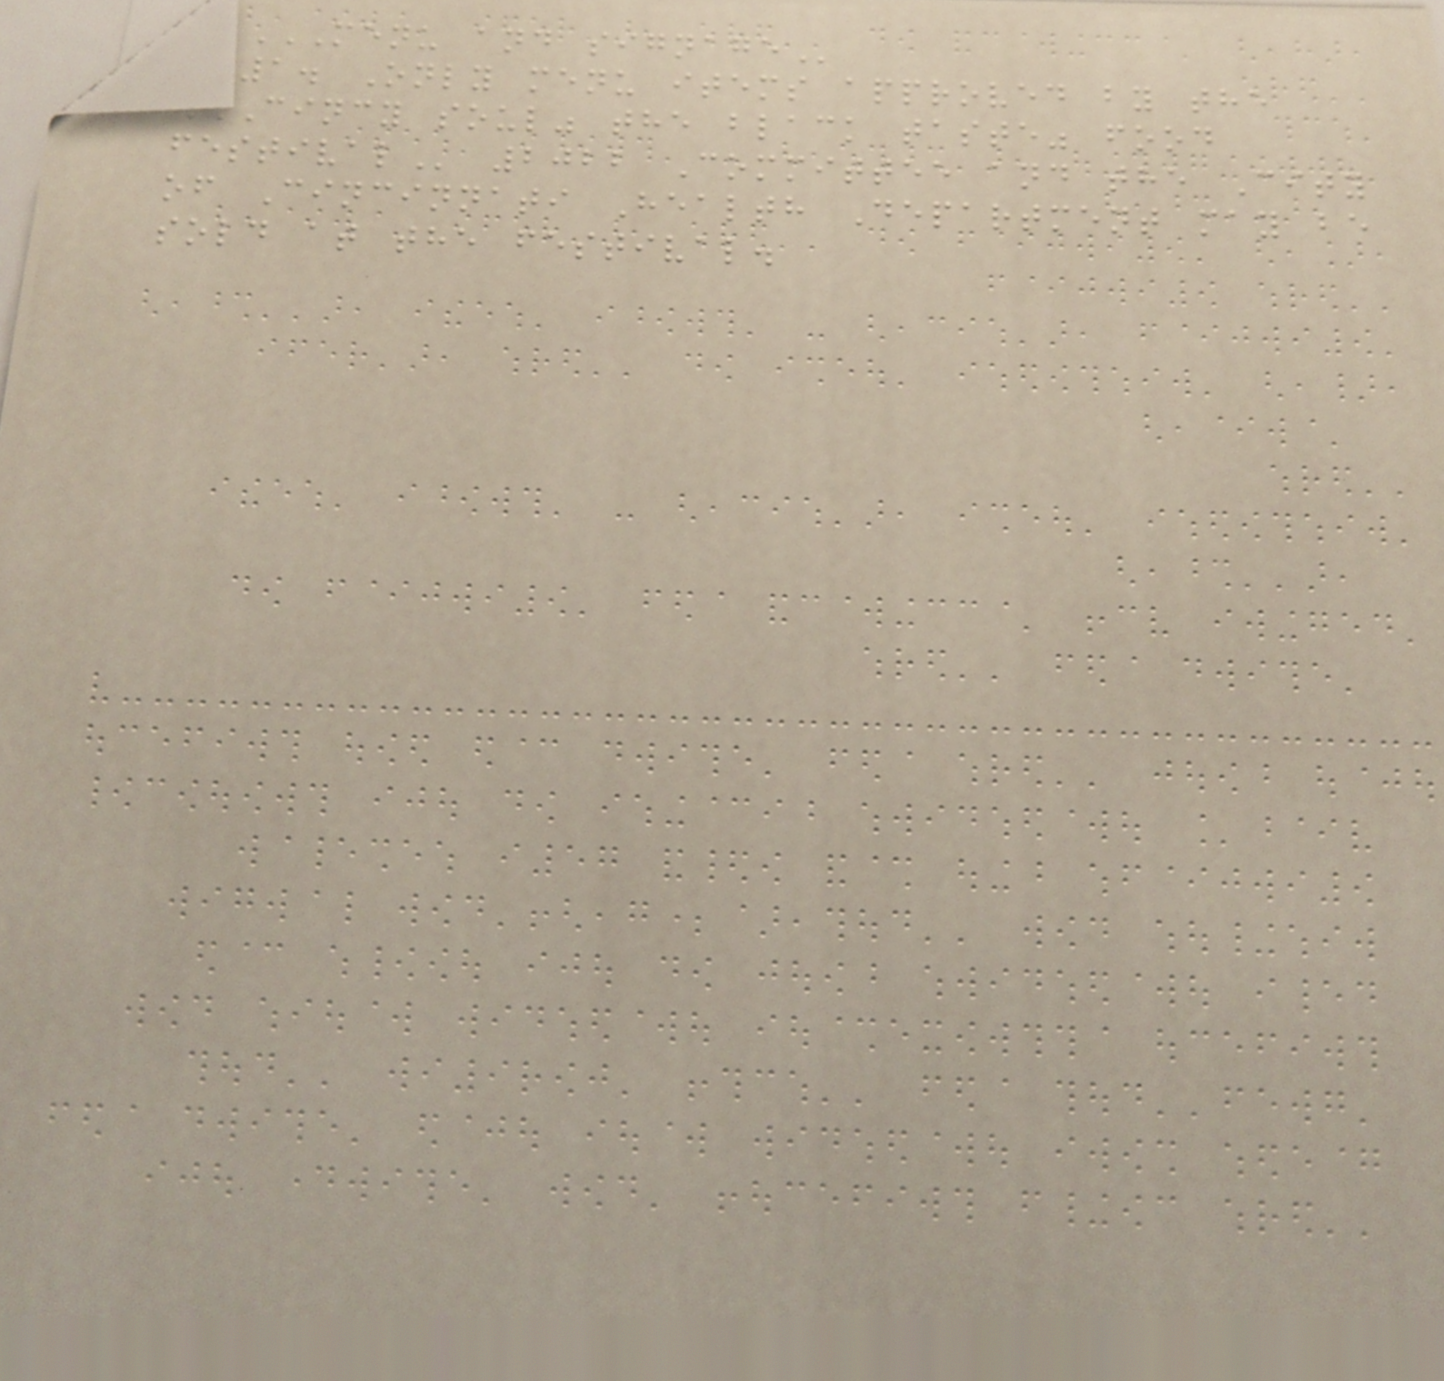MENU AND SIGNAGE
1. Only menu items approved by the
CINCY SOUL" THE BLACK TASTE" FOOD
FESTIVAL 2022 Committee and the City
of Cincinnati Health Department may be
sold at the festival.
